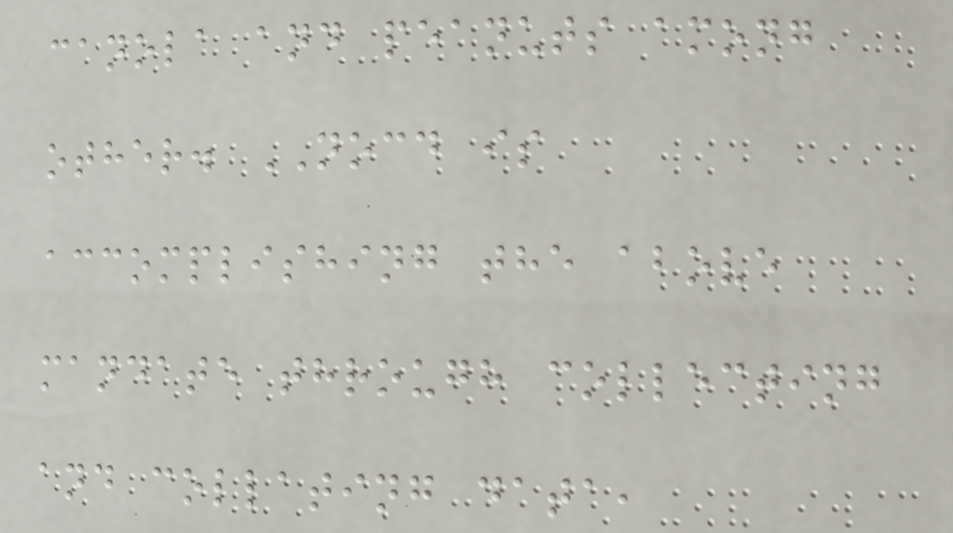canola and peanuts among
other. NOCD is
accomplishing the above
mandate through collecting
and collating data,
